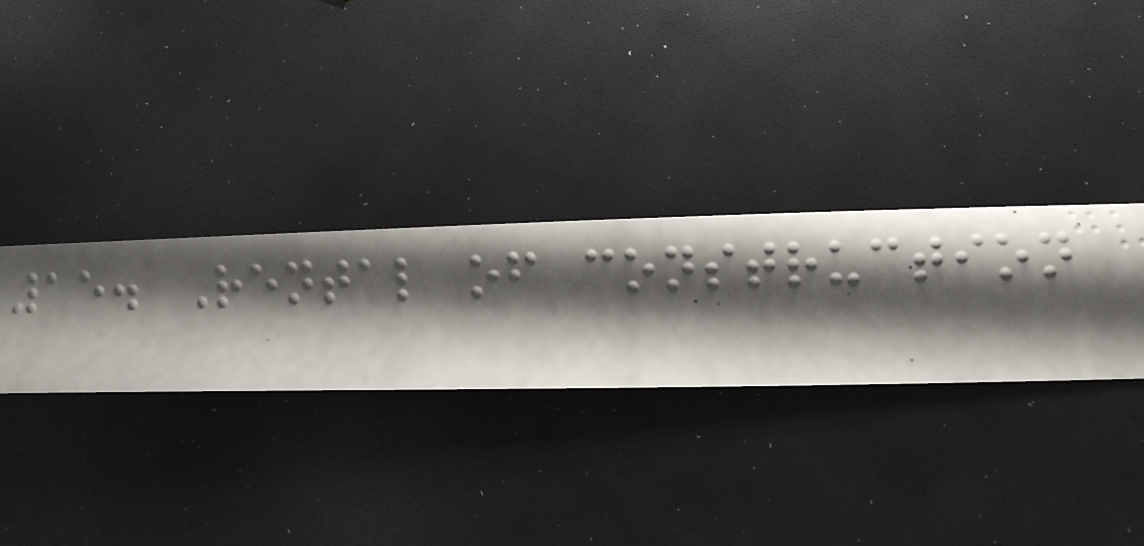15. Rental of construction
